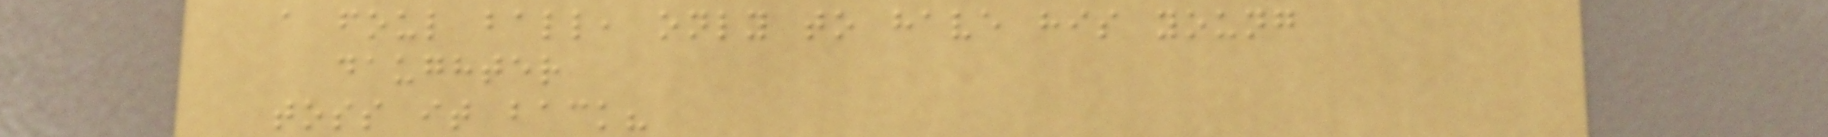a foul ball, only to have his young
daughter
toss it back?
